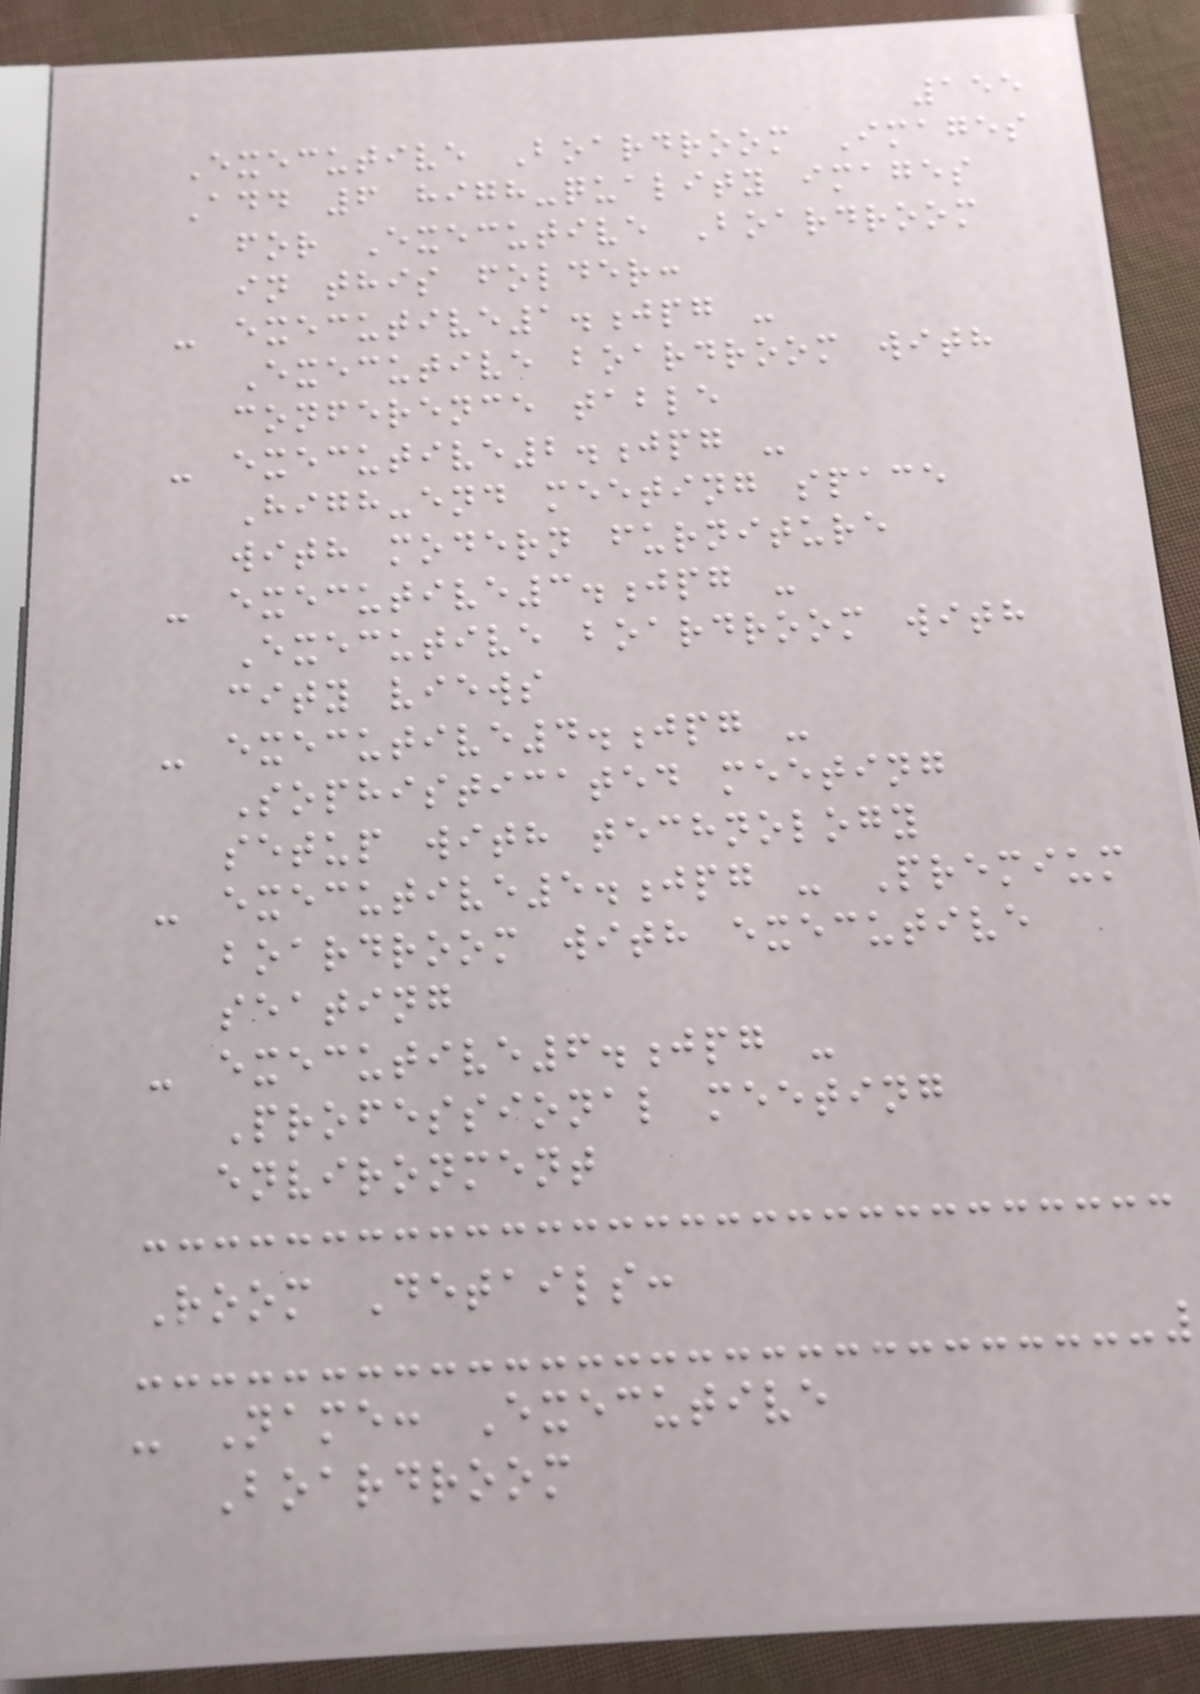155
Executive Boardroom Images
Add 6 high-quality images
for Executive Boardroom
in this folder:
- executive1.jpg -
Executive boardroom with
conference table
- executive2.jpg -
High-end meeting space
with modern furniture
- executive3.jpg -
Executive boardroom with
city views
- executive4.jpg -
Sophisticated meeting
setup with technology
- executive5.jpg - Premium
boardroom with executive
seating
- executive6.jpg -
Professional meeting
environment
Room Details:
- Name: Executive
Boardroom
